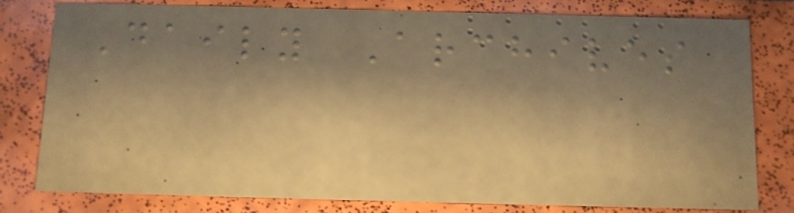Daily Archives
